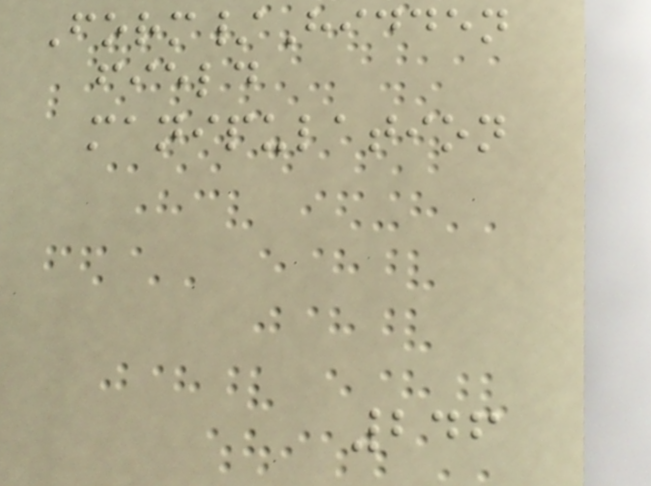Form/Hidden
field
manipulation
246
